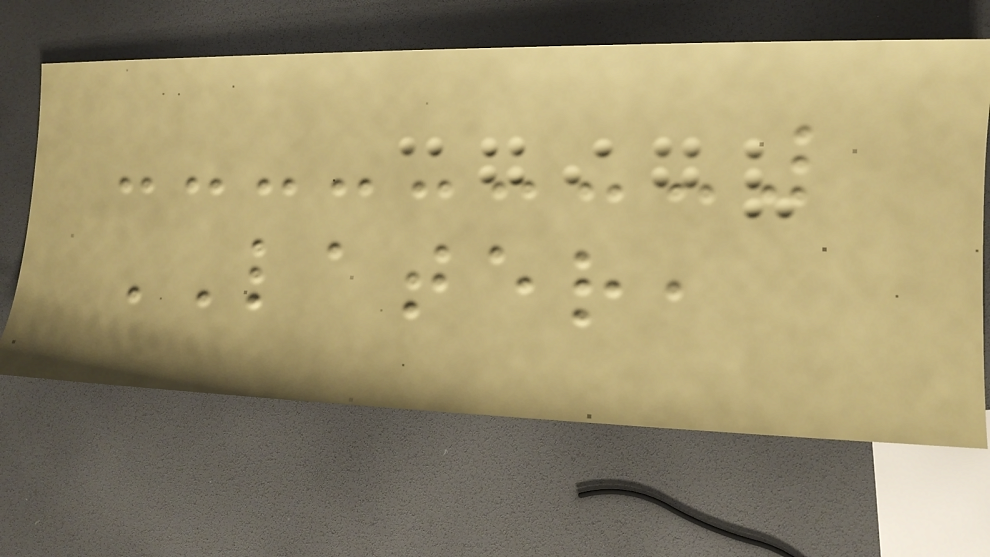LATER,
